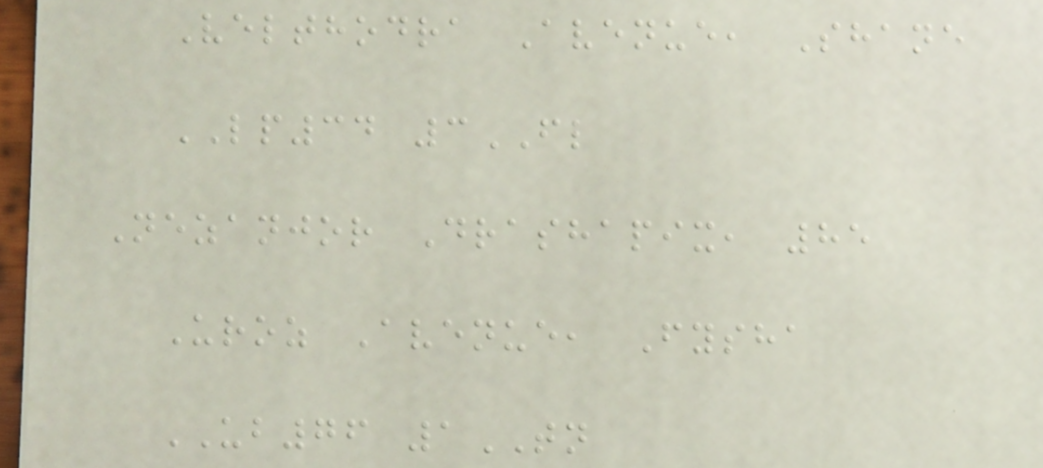Velthodra Avenue, Shane
LP34 3FL
Nezanjor Drashapix, 85
Uroz Avenue, Fysha
UB76 1TN
